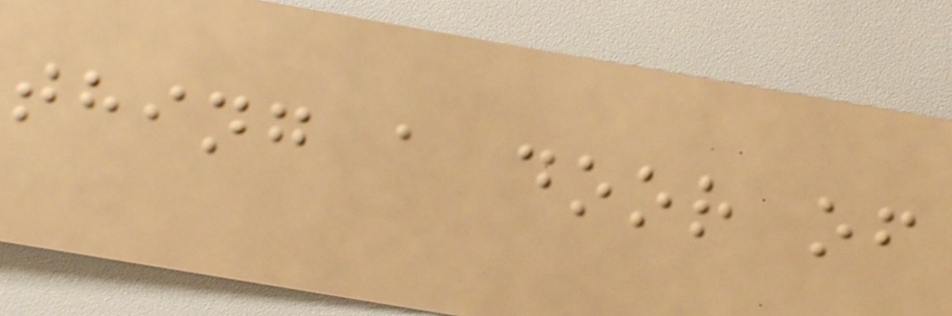thing a door of
